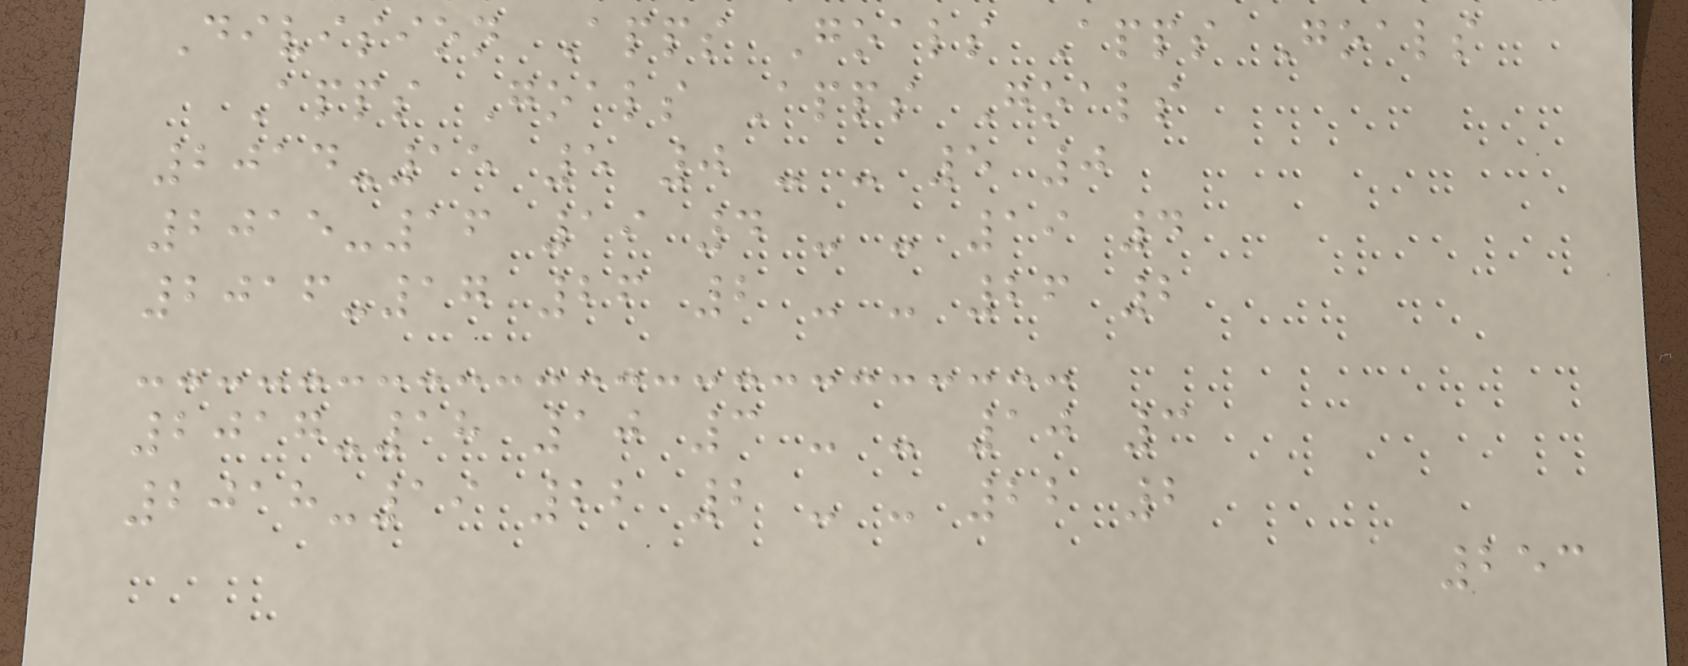Division Apps Goals Apps Goals
Apps Goals Apps Goals
2014-15 5 0 - - 5 0
2015-16 19 4 - - 19 4
2016-17 26 2 - - 26 2
2017-18 10 3 - - 10 3
2018-19 22 2 - - 22 2
253
